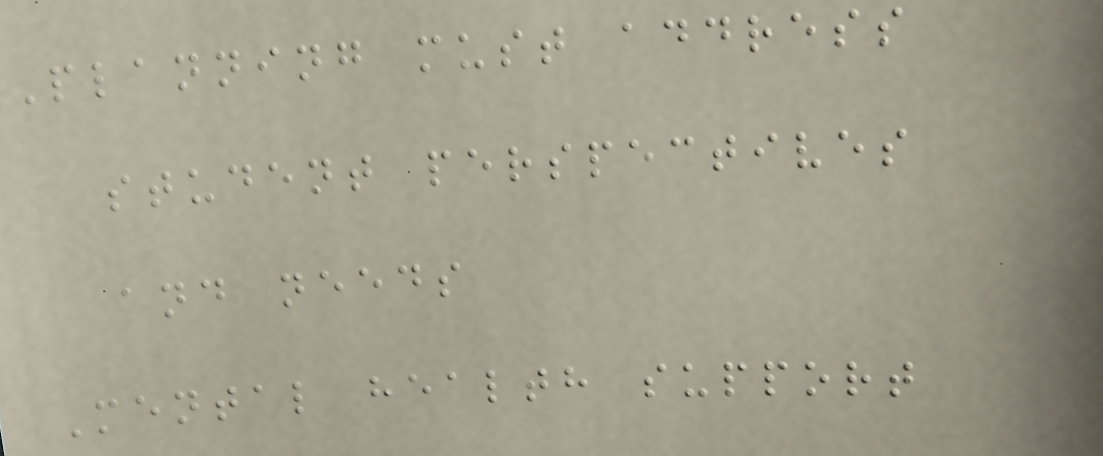Planning must address
student perspectives
and needs
Mental health support
